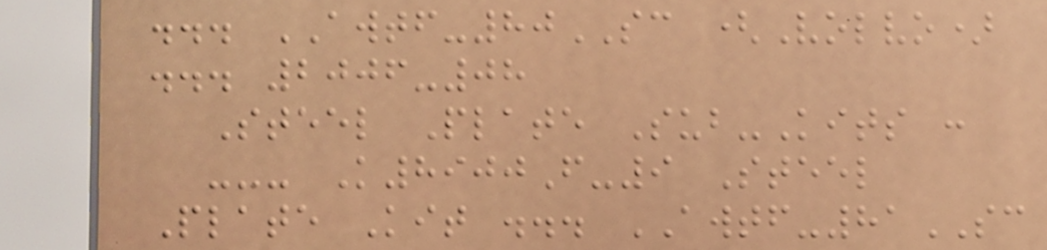... AWTF-80SC (Volvo)
... 2006-08
Steel Plate Sub-Kits :
--- K8900F-9 Steel
Plate Kit ... AWTF-81SC
